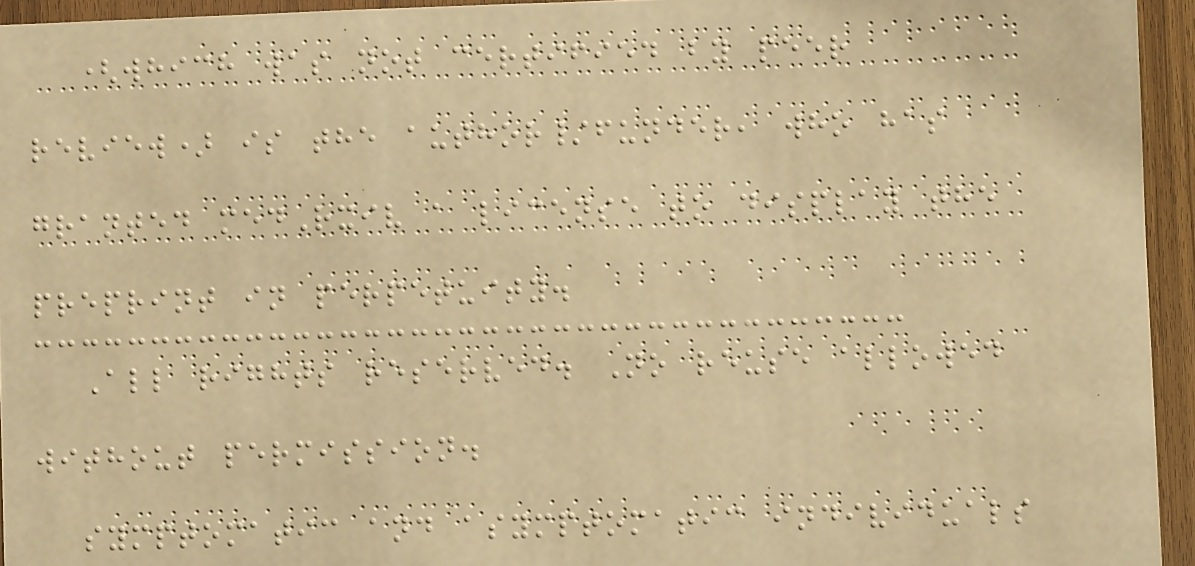(which was not certified by peer
review) is the author/funder, who has
granted medRxiv a license to display the
preprint in perpetuity.
All rights reserved. No reuse allowed
without permission.
symptomatic and asymptomatic individuals
